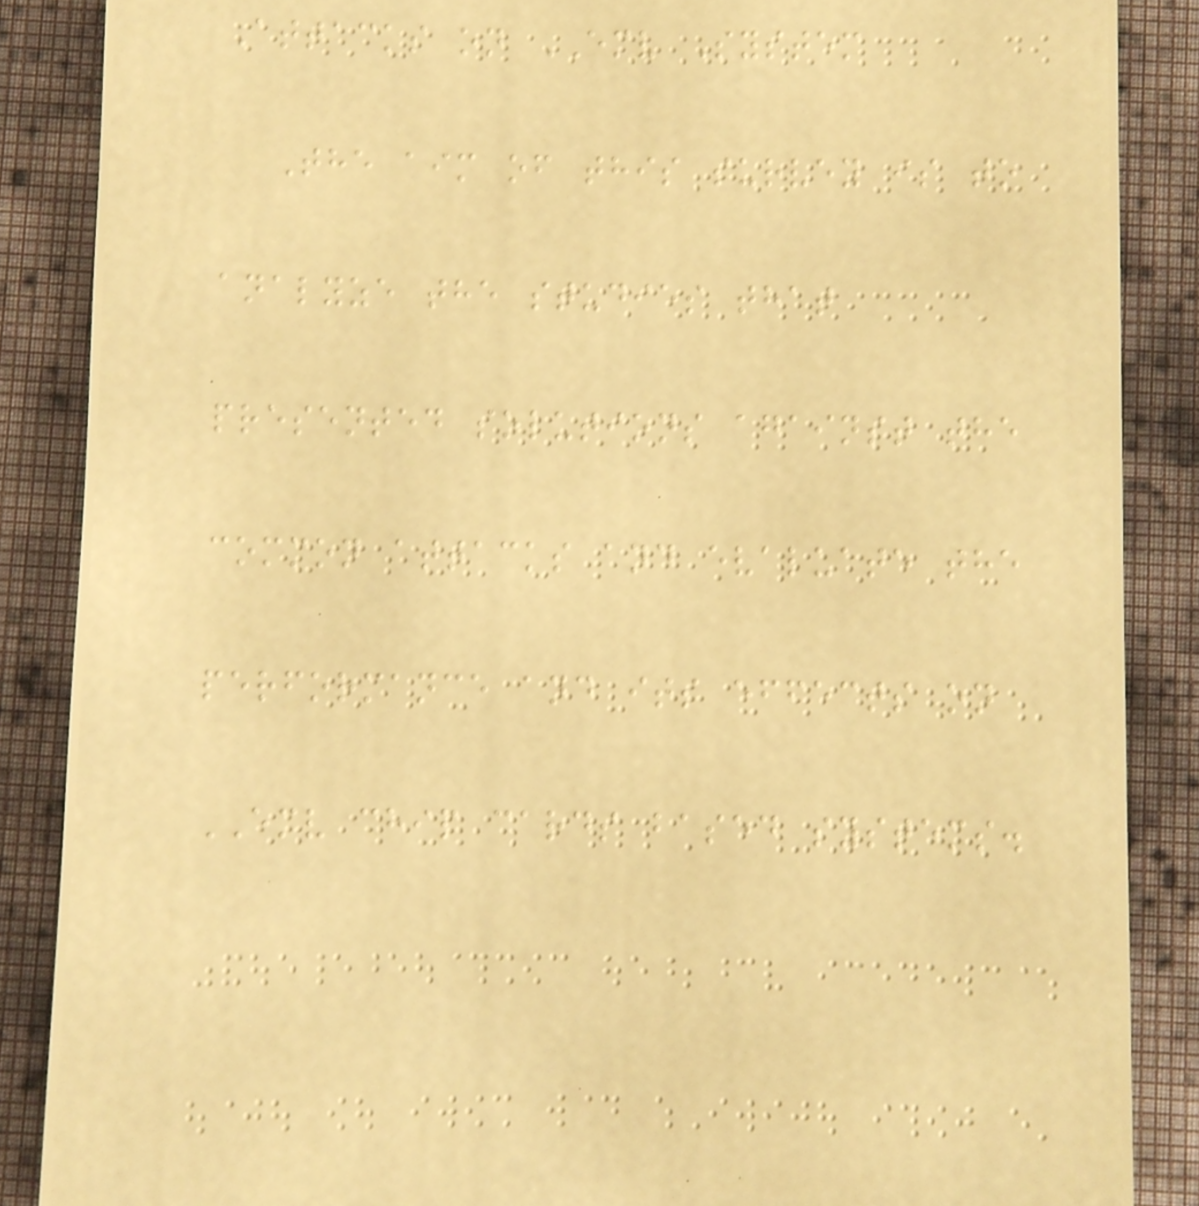Attacks on EMV System
The aim of this survey is to
analyze the studies that
presented solutions against the
common attacks and evaluate the
performance and its effects on
EMV chip cards based systems.
